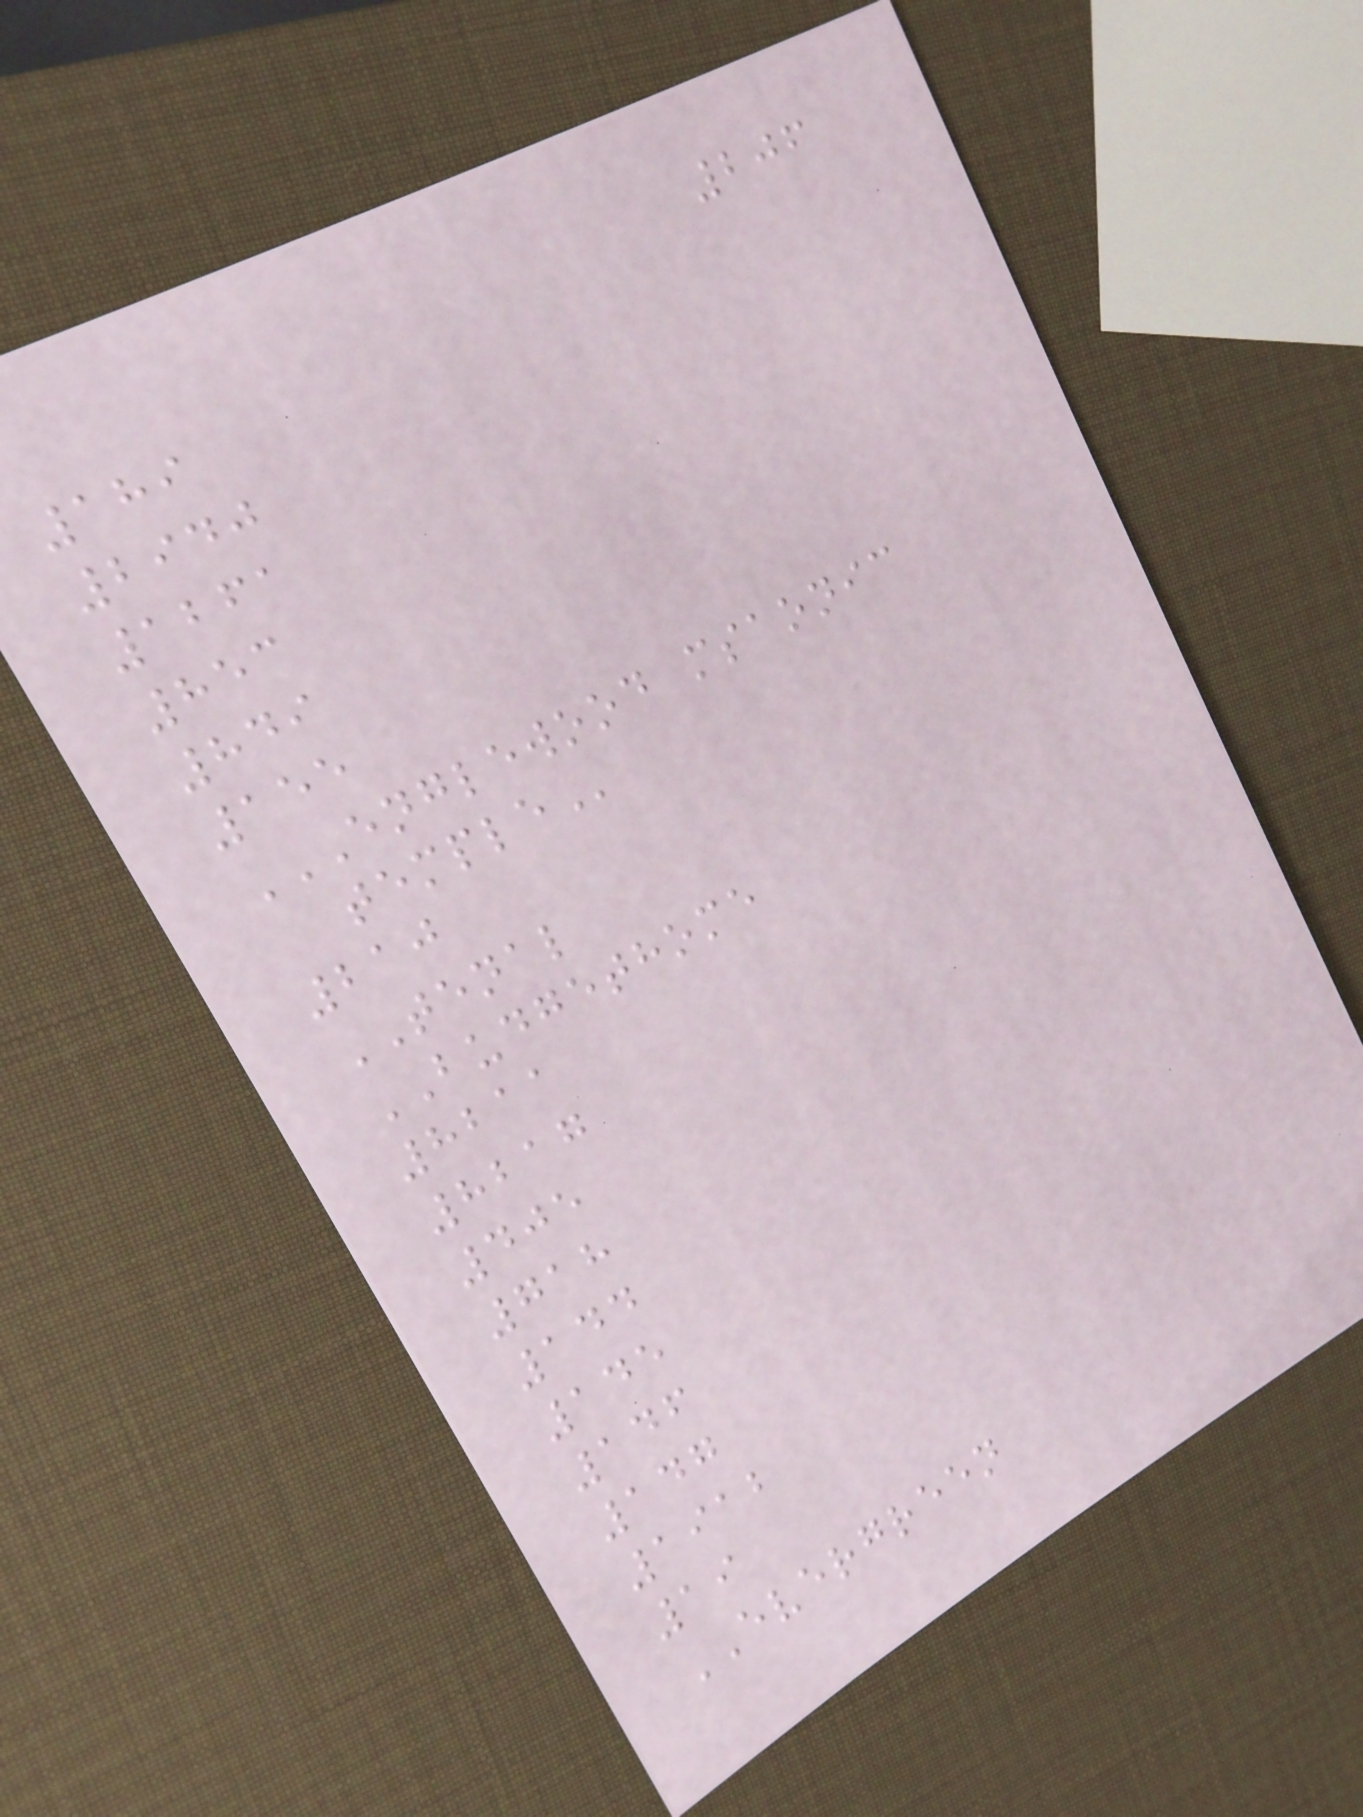206
189
2940
1261
853
849
155
ENGLEWOOD MSAONIC
TEMPLE
210
TENAL
BUDGETHOME
8211
8217
405
718
144
145
146
147
1912
19
EVERGREEN
